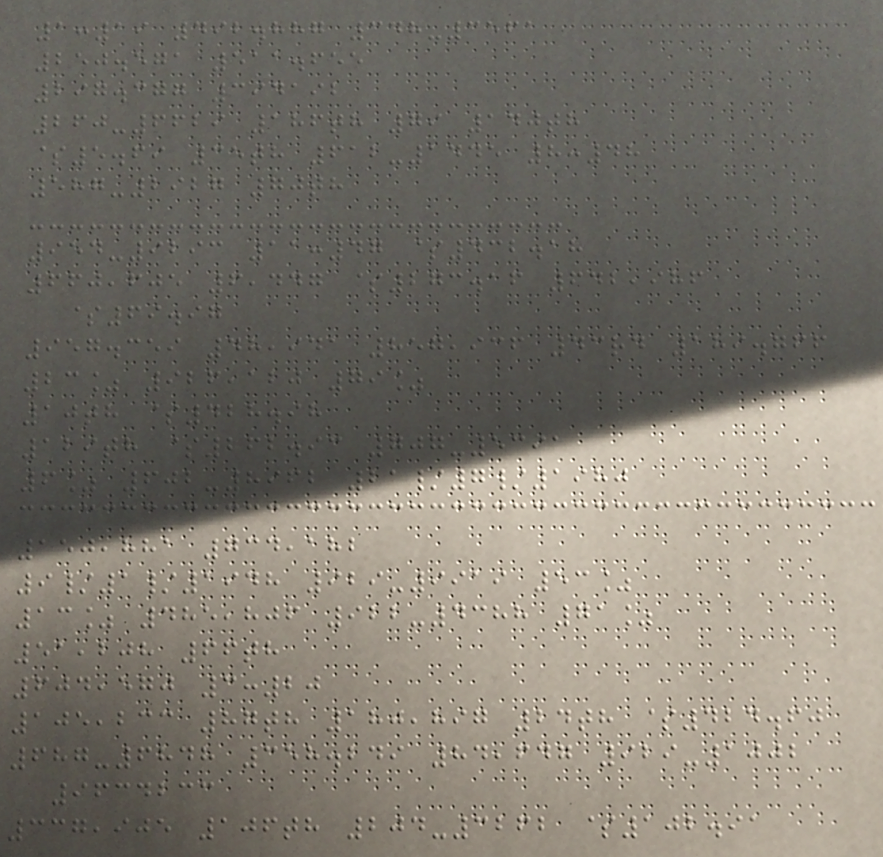1:19 492.887 348-3561
250.571 511.655
297.377 394192
260-6629 186th 79 140th
$5.69 35th 612-1445 8:48
587-2927 70th
954-9293 11:47 $432.18
660,605 6,447 $273.16 642,986
$69.97
957.359 48,941 857,936 43rd 189.766
23% 926,120 79%
10th $428.98
129th $262.93 707-5391
6% 602-8962 21/7/1980
150,881 734,182
9/1/1948 929-9919 53%
13% 485,806 922-4388 71%
51,208 66th
604,570 3:20
105,233 87th 180,897 24th $424.60
687-6848 358.249 84,647 929-1002
9634233
337,905 106th 204-3262 $102.91
